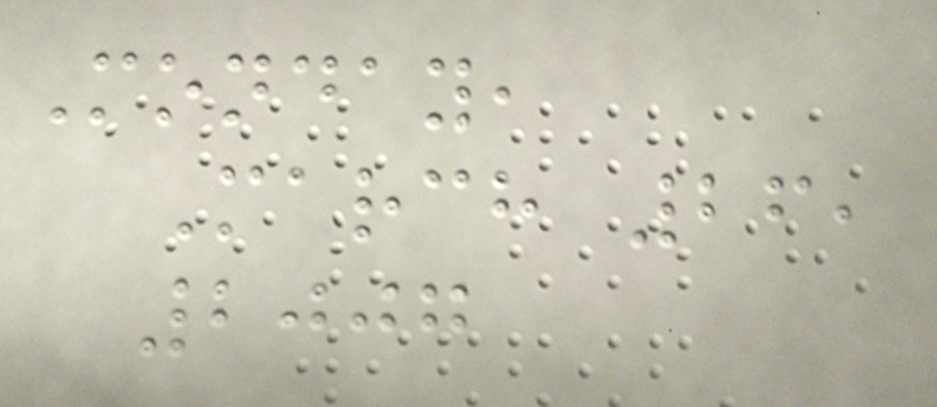Monday,
March 26,
2007
